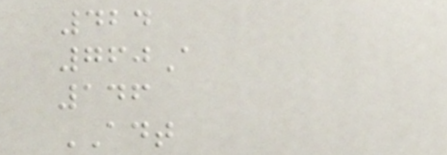424
760A
146
ADT
